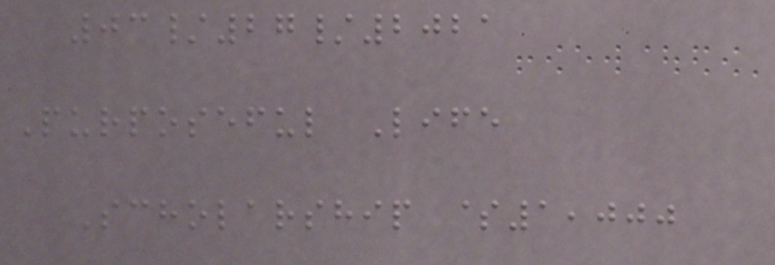03/27/2021
Purposeful Life
Scholarship $1,000
